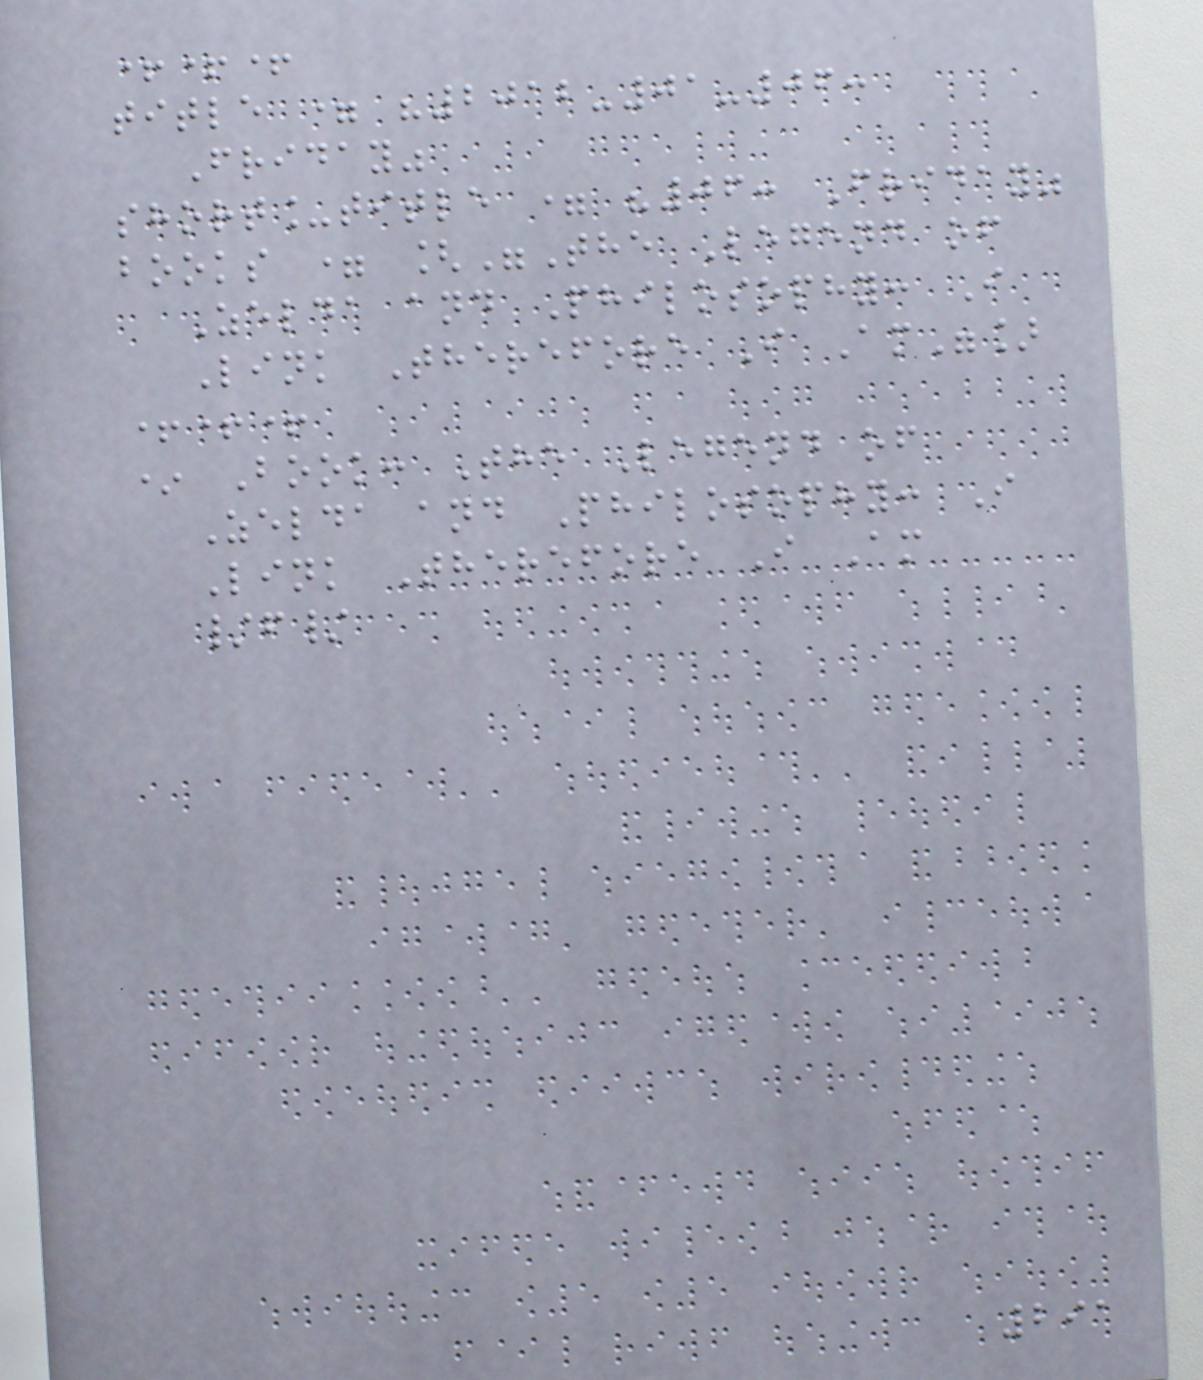+++
title = "2012-01-06:
Friday"
short_title = "06: Friday"
books = ["The Legend of
Zelda and Philosophy: I
Link Therefore I Am"]
+++
* Book: The Legend of
Zelda and Philosophy: I
Link Therefore I Am
/f/
291
